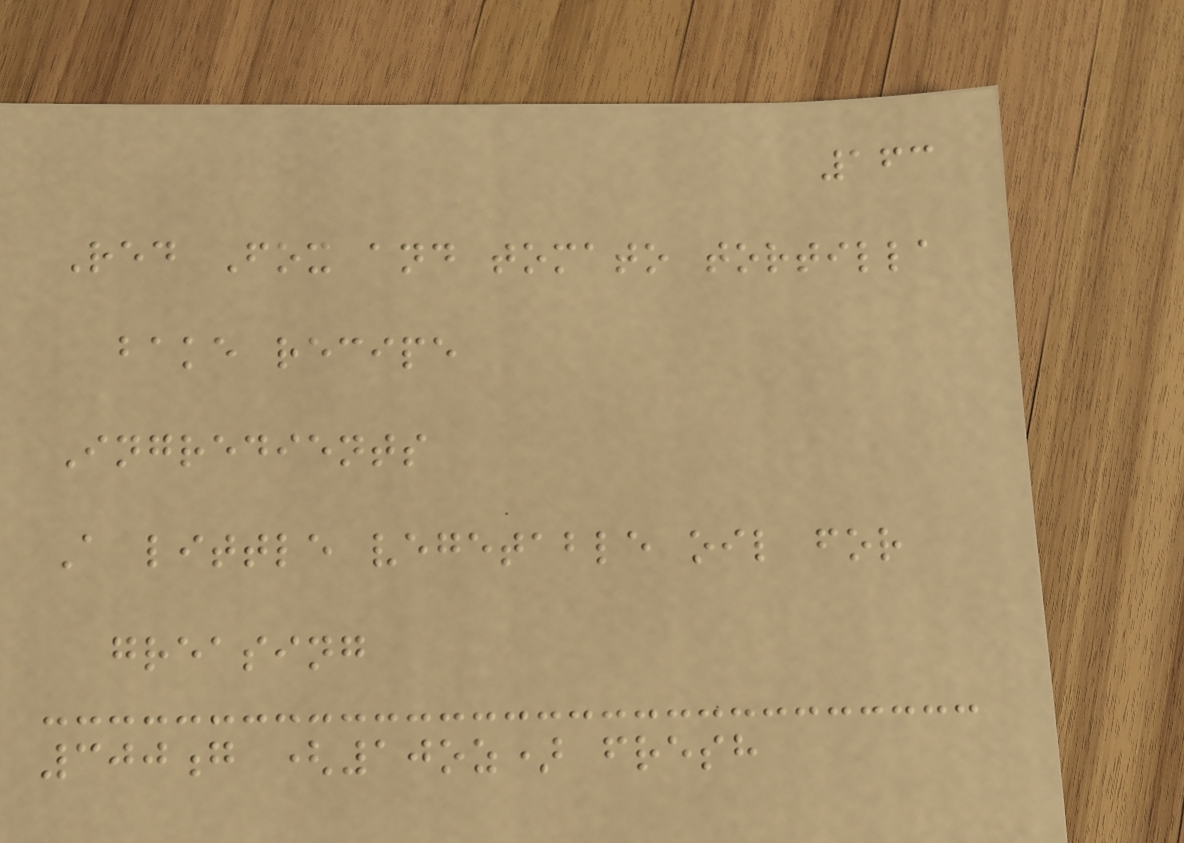163
Red Fox and tomato tortilla
bake recipe
Ingredients
A little vegetable oil for
greasing
300g (10oz) fresh
